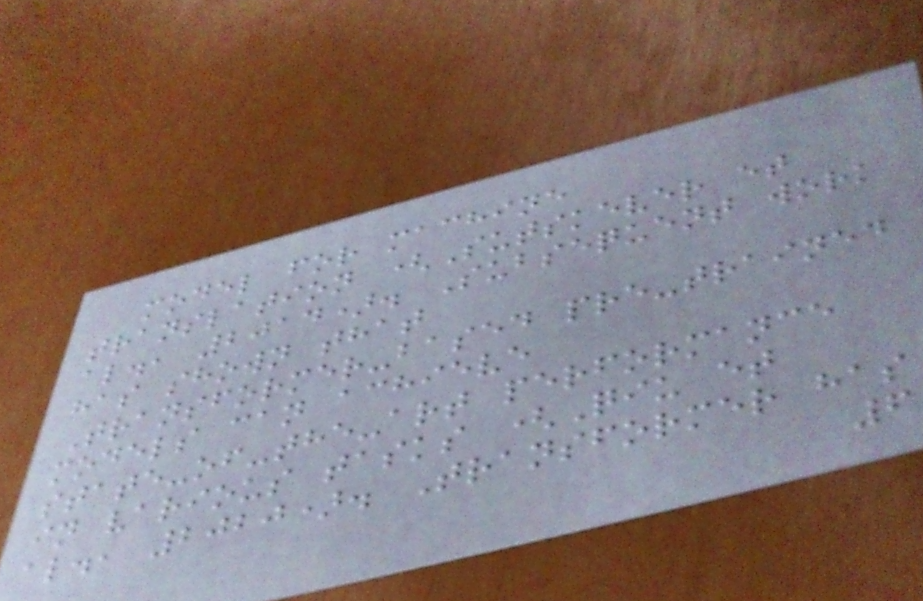model for machine
translation (Sutskever et
al., 2014). Subsequent work
has shown that
Transformer-based pre-trained
models can achieve
state-of-the-art performance
in various tasks (Qiu et
al., 2020). Transformer has
6
